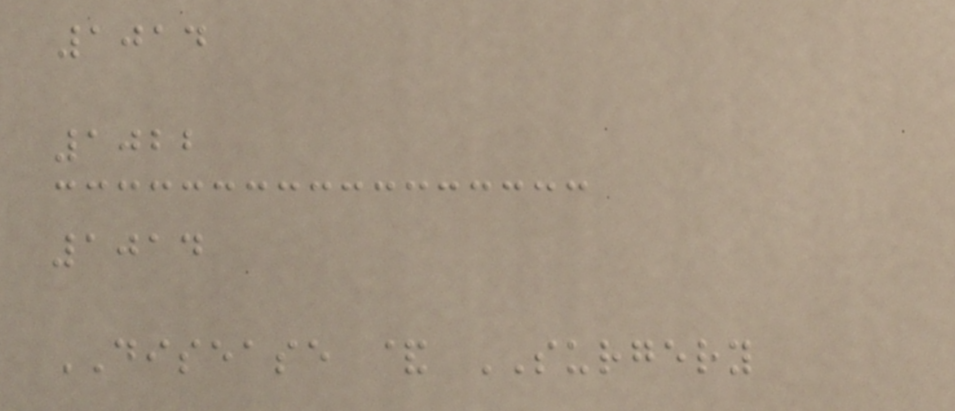1014
1022
1014
DISEASE & SURGERY
